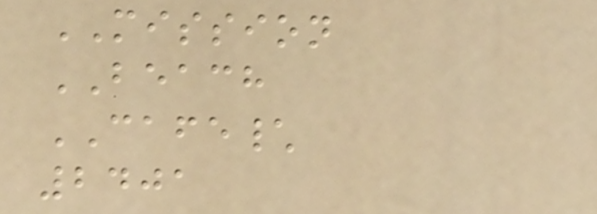MISSION
BEACH
CAFE\
2401
